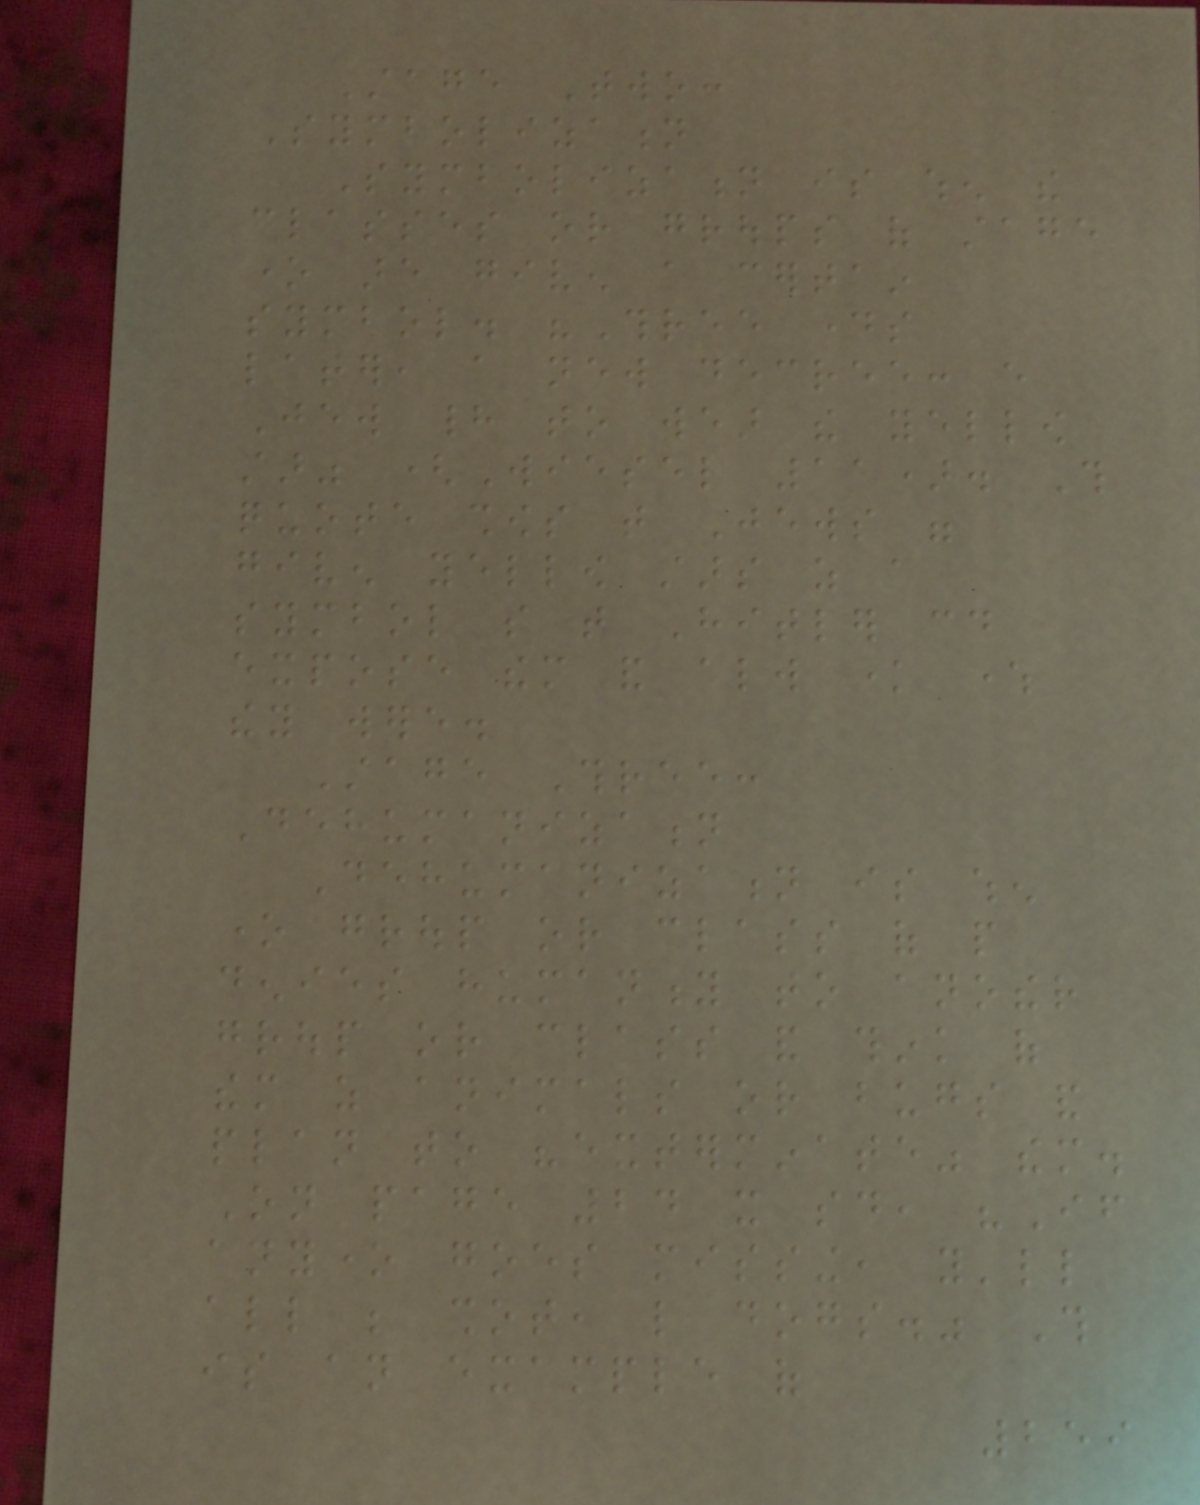Stage Two:
Symbolization
Symbolization is when the
classes or groups of stage
one are given a certain
symbol. "Three days
later, a new decree: every
Jew had to wear the yellow
star" (Wiesel 11). This
quote shows that Jews were
given yellow stars as a
symbol so that Hitler could
expose them and always know where
they were.
Stage Three:
Dehumanization
Dehumanization is when
one group or class of people
denies humanity to another
group or class and think of
them as animals or bugs and
plan to "exterminate" them.
On page 24 it said, "If
anyone goes missing, you'll
all be shot, like dogs." This
is an example of
259
